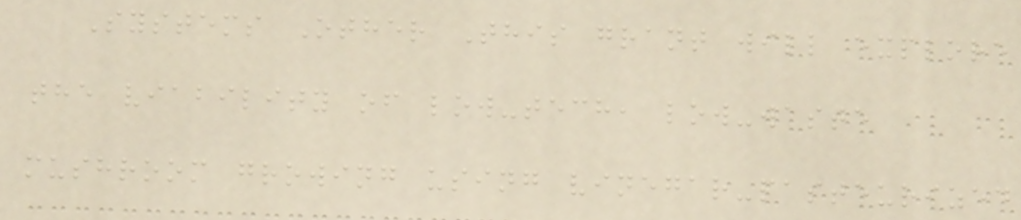Systems Other This grant will explore
the viability of low-tech, low-waste
mushroom growing using vinegar-pasteurized
